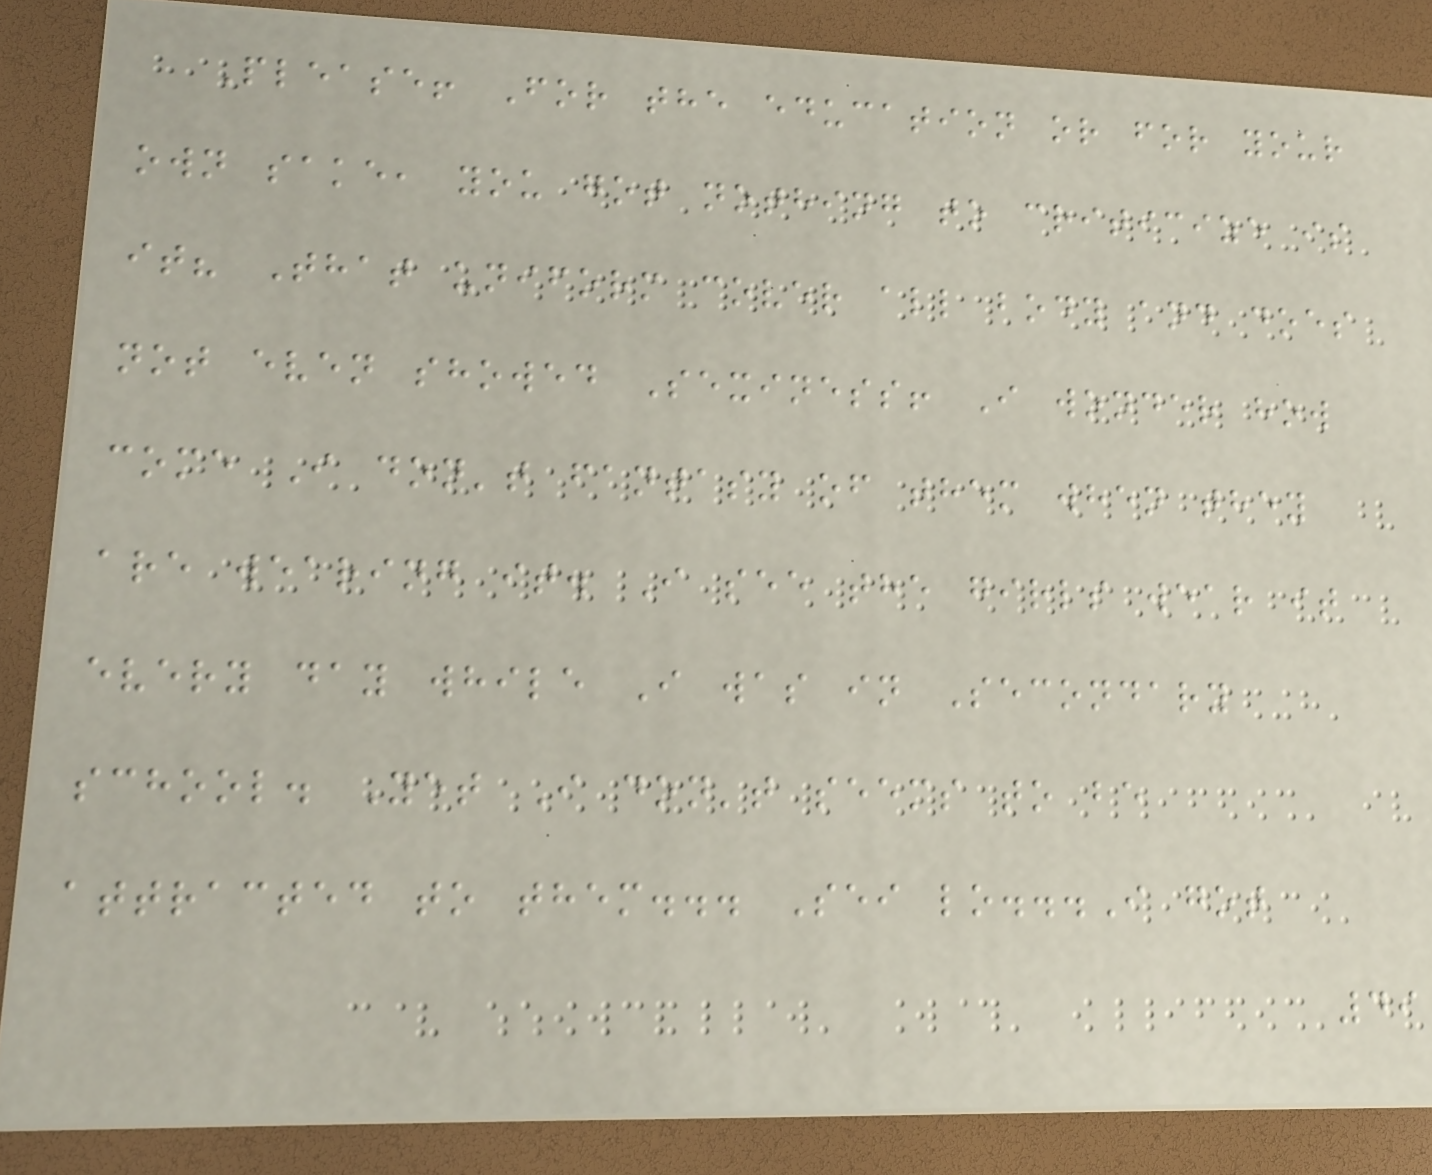Please! For the education or for your
own sake, you got nothing to criticize is
it? That uniform cover all body and does
not even showed Sexiness! I wonder how
come I don't fantasy of them when they
are wearing it. I see the girls wear it
every day while I was in Secondary
school. Yet I don't seems to be
attracted to them... Sei lo...I got
49
